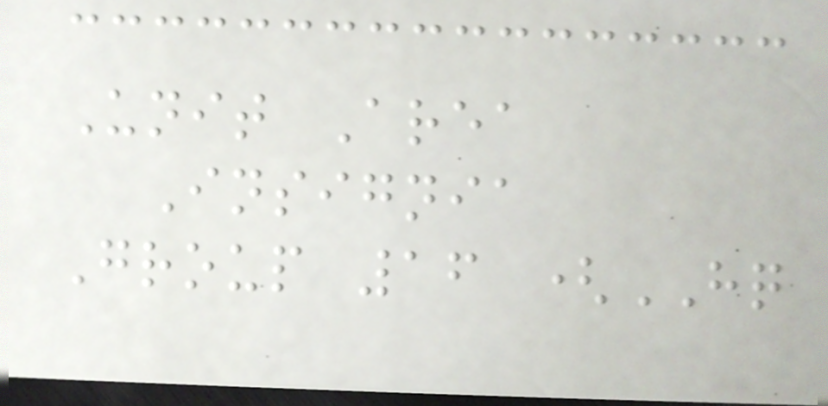Unit Area
Insignia
Group 16 (HQ
